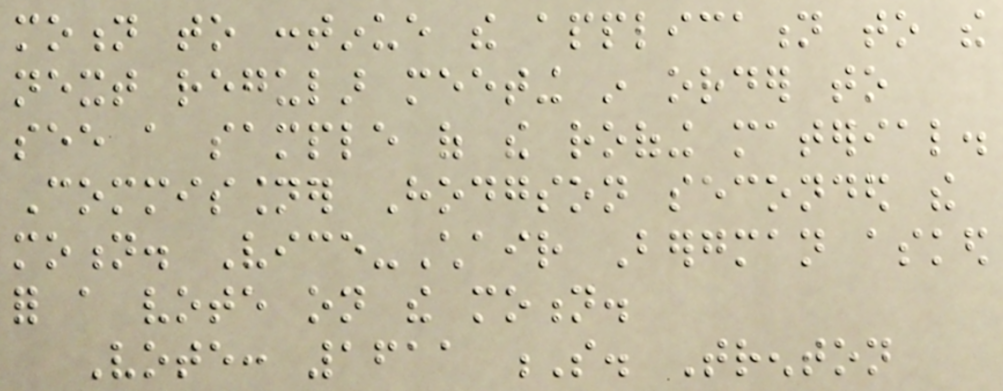motion to continue the application to the
next regular meeting in order to
see a sample of the roofing material.
Commissioner Hodgson seconded the
motion. Vice-Chair Bergman asked
for a vote on the motion.
Vote: 1611 S. Trenton
